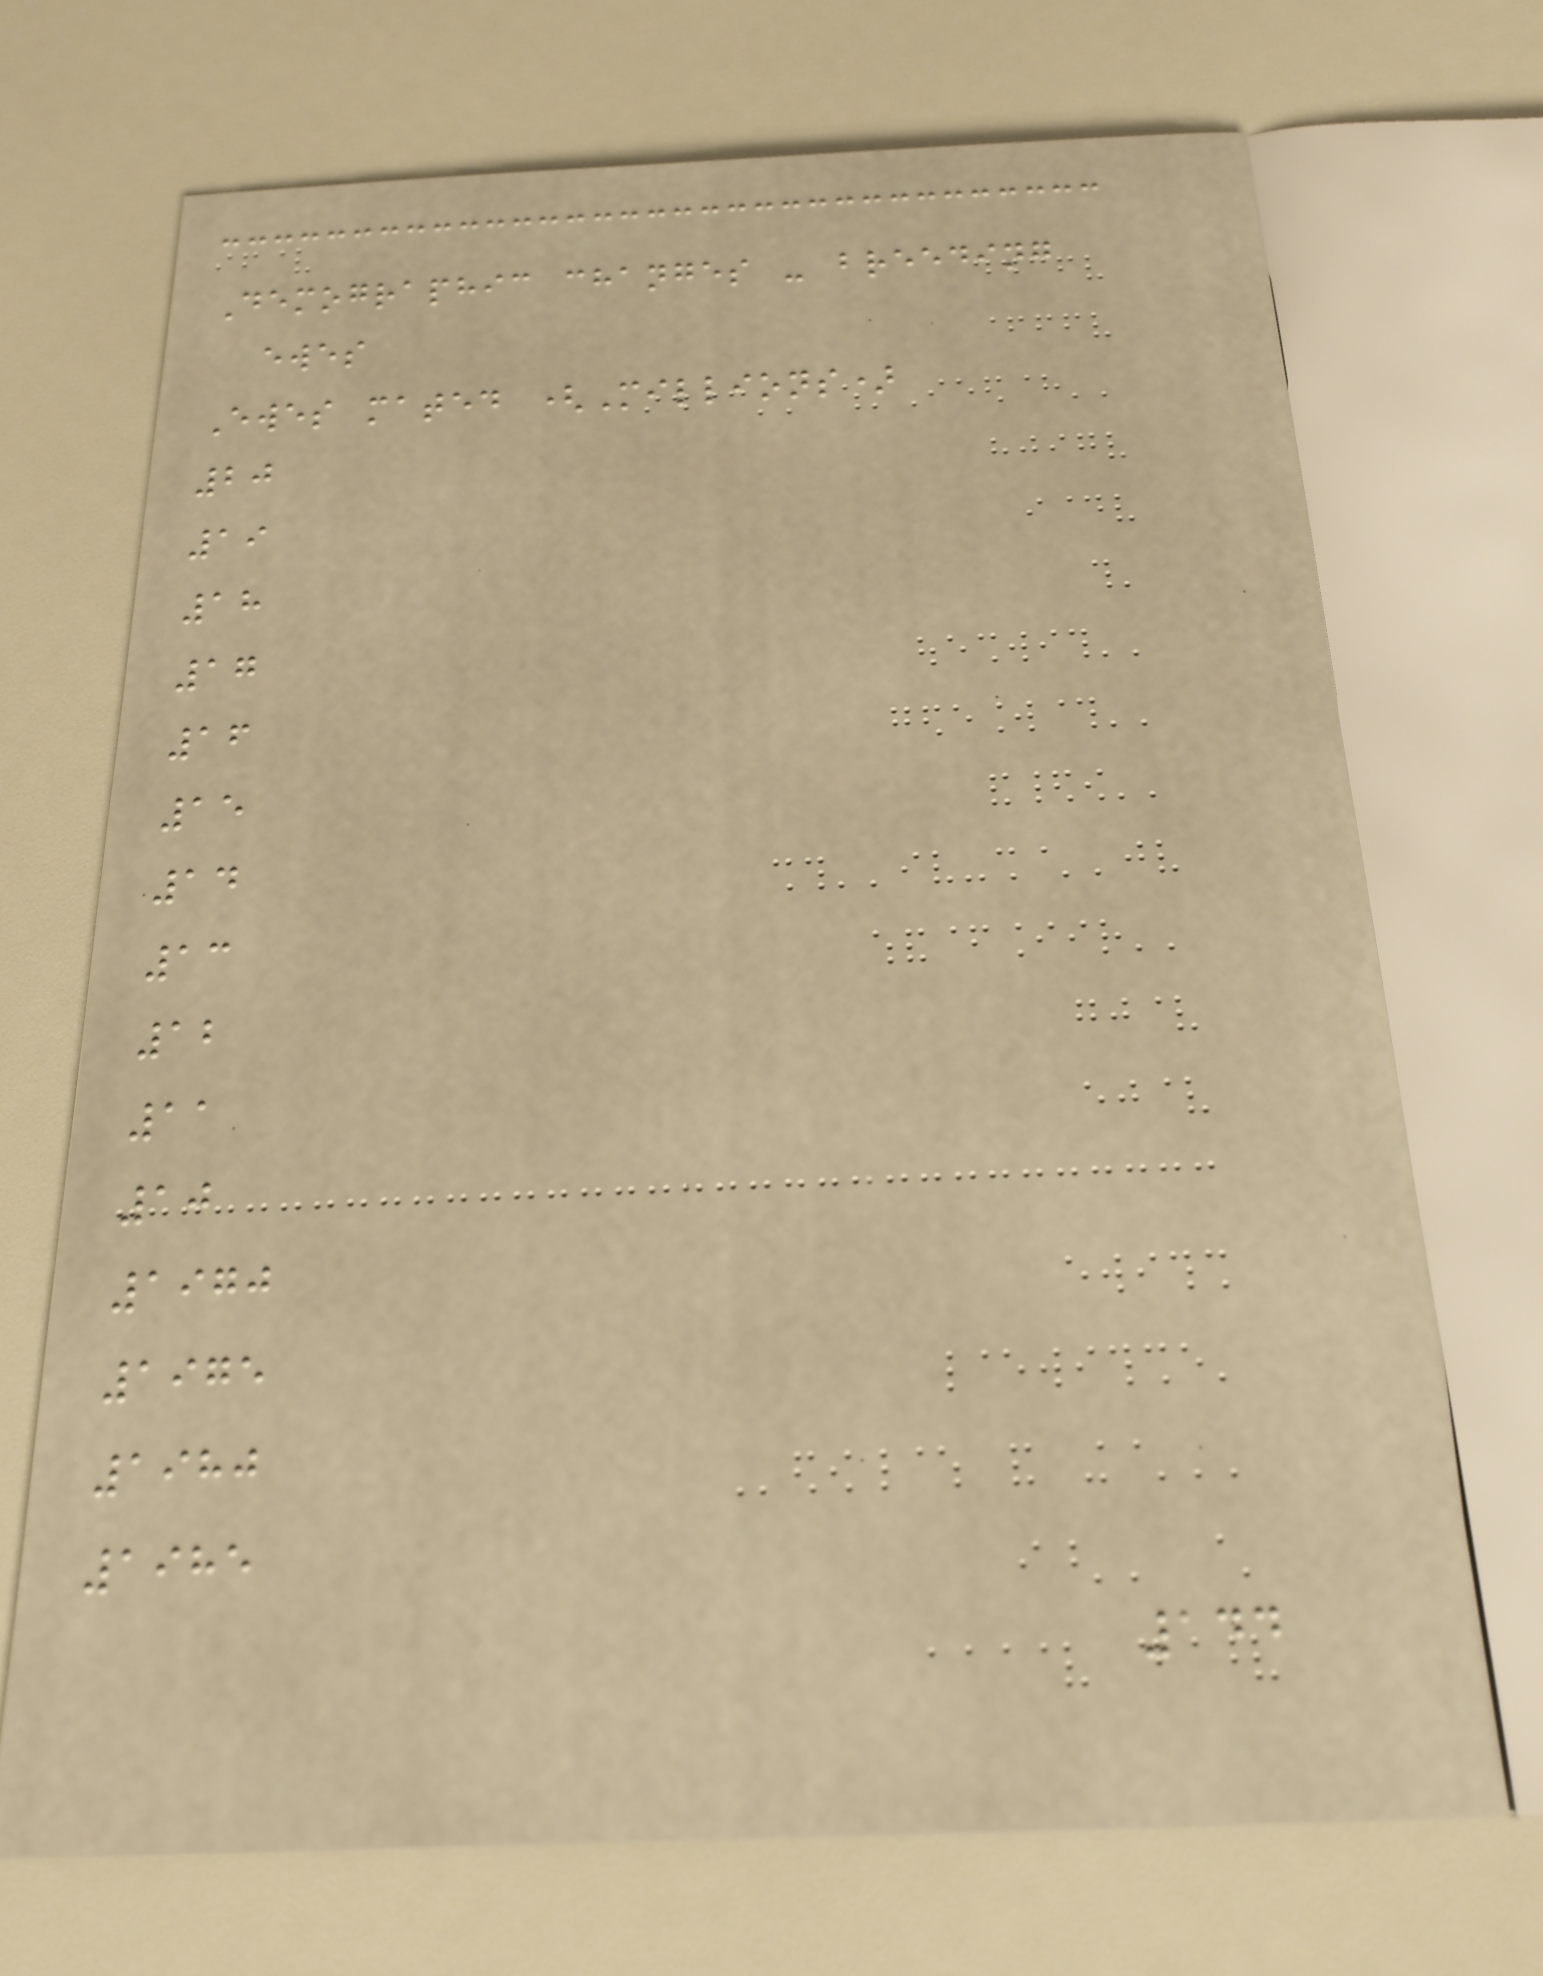Demographic changes - breeding
ewes
Ewes mated (Millions)
20
19
18
17
16
15
14
13
12
11
10
1970
1975
1980
1985
144
